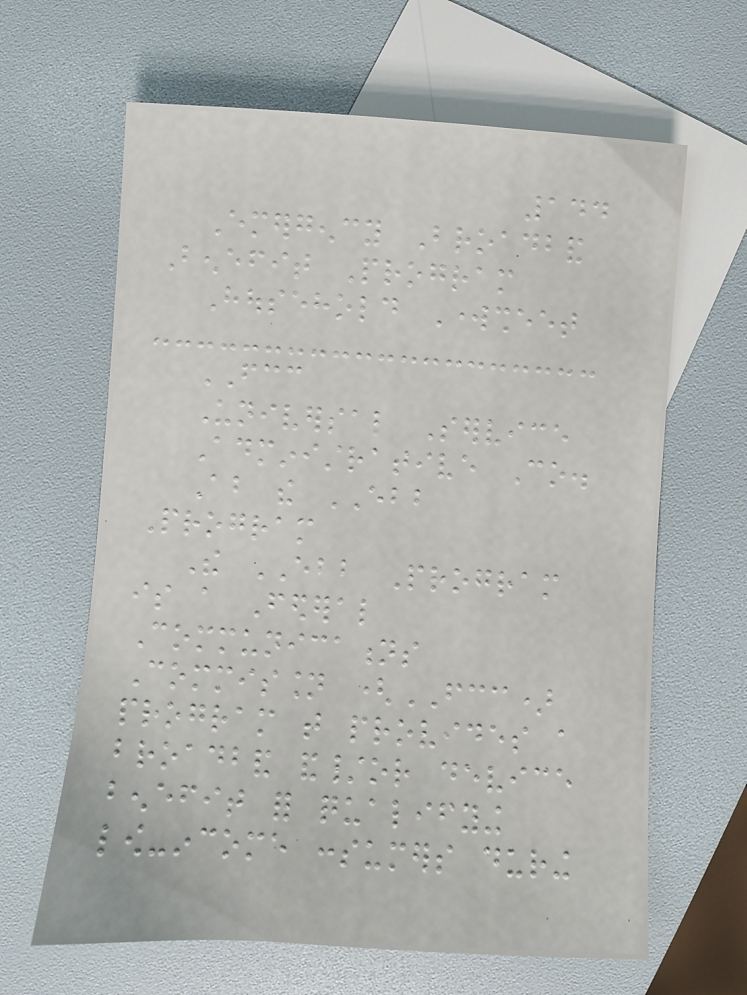144
Emergency Broadband
Benefit Program
Household Worksheet
FCC
Universal Service
Administrative Co.
About the EBB
Program
The EBB Program
is a Federal
Communications
Commission (FCC)
program that provides a
broadband and/or device
benefit for qualifying
low-income consumers during
